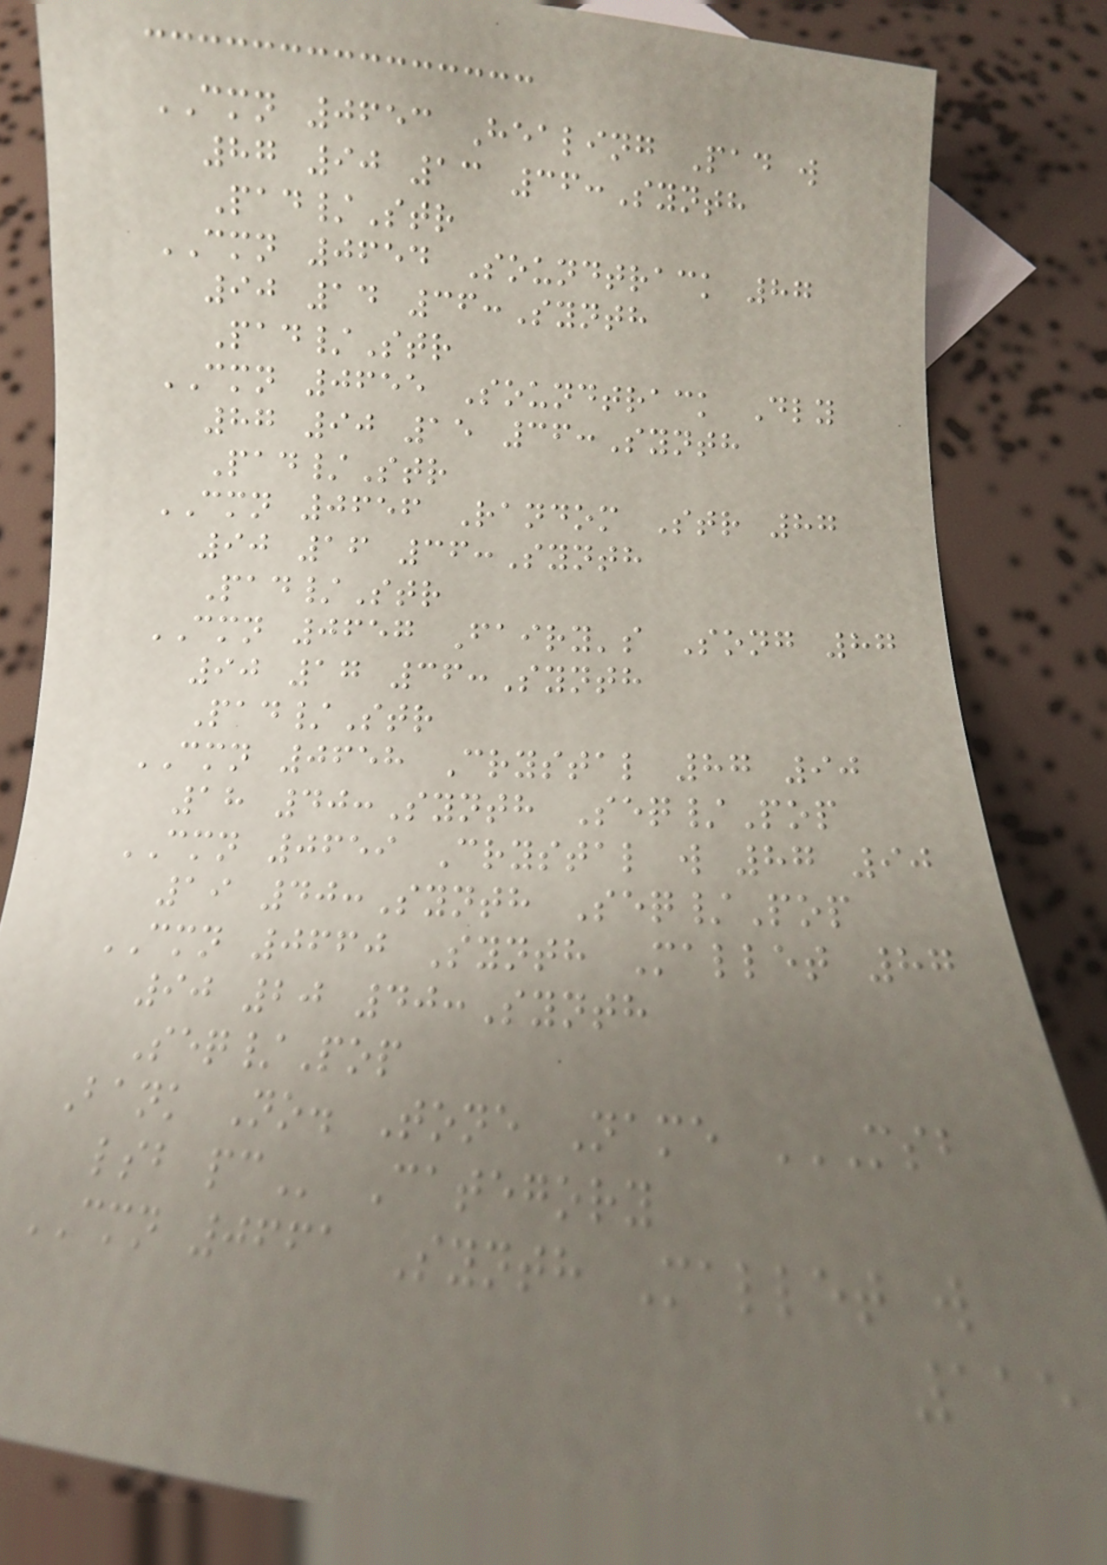CMN 0653 Healing Pad w
87 90 13 36:Synth
Pad/Str
CMN 0654 Soundtrack 87
90 14 36:Synth
Pad/Str
CMN 0655 Soundtrack Dly
87 90 15 36:Synth
Pad/Str
CMN 0656 Random Str 87
90 16 36:Synth
Pad/Str
CMN 0657 Fairy's Song 87
90 17 36:Synth
Pad/Str
CMN 0658 Crystal 87 90
18 40:Synth Seq/Pop
CMN 0659 Crystal w 87 90
19 40:Synth Seq/Pop
CMN 0660 Synth Mallet 87
90 20 40:Synth
Seq/Pop
Bank No. Tone Name MSB
LSB PC Category
CMN 0661 Synth Mallet w
115
